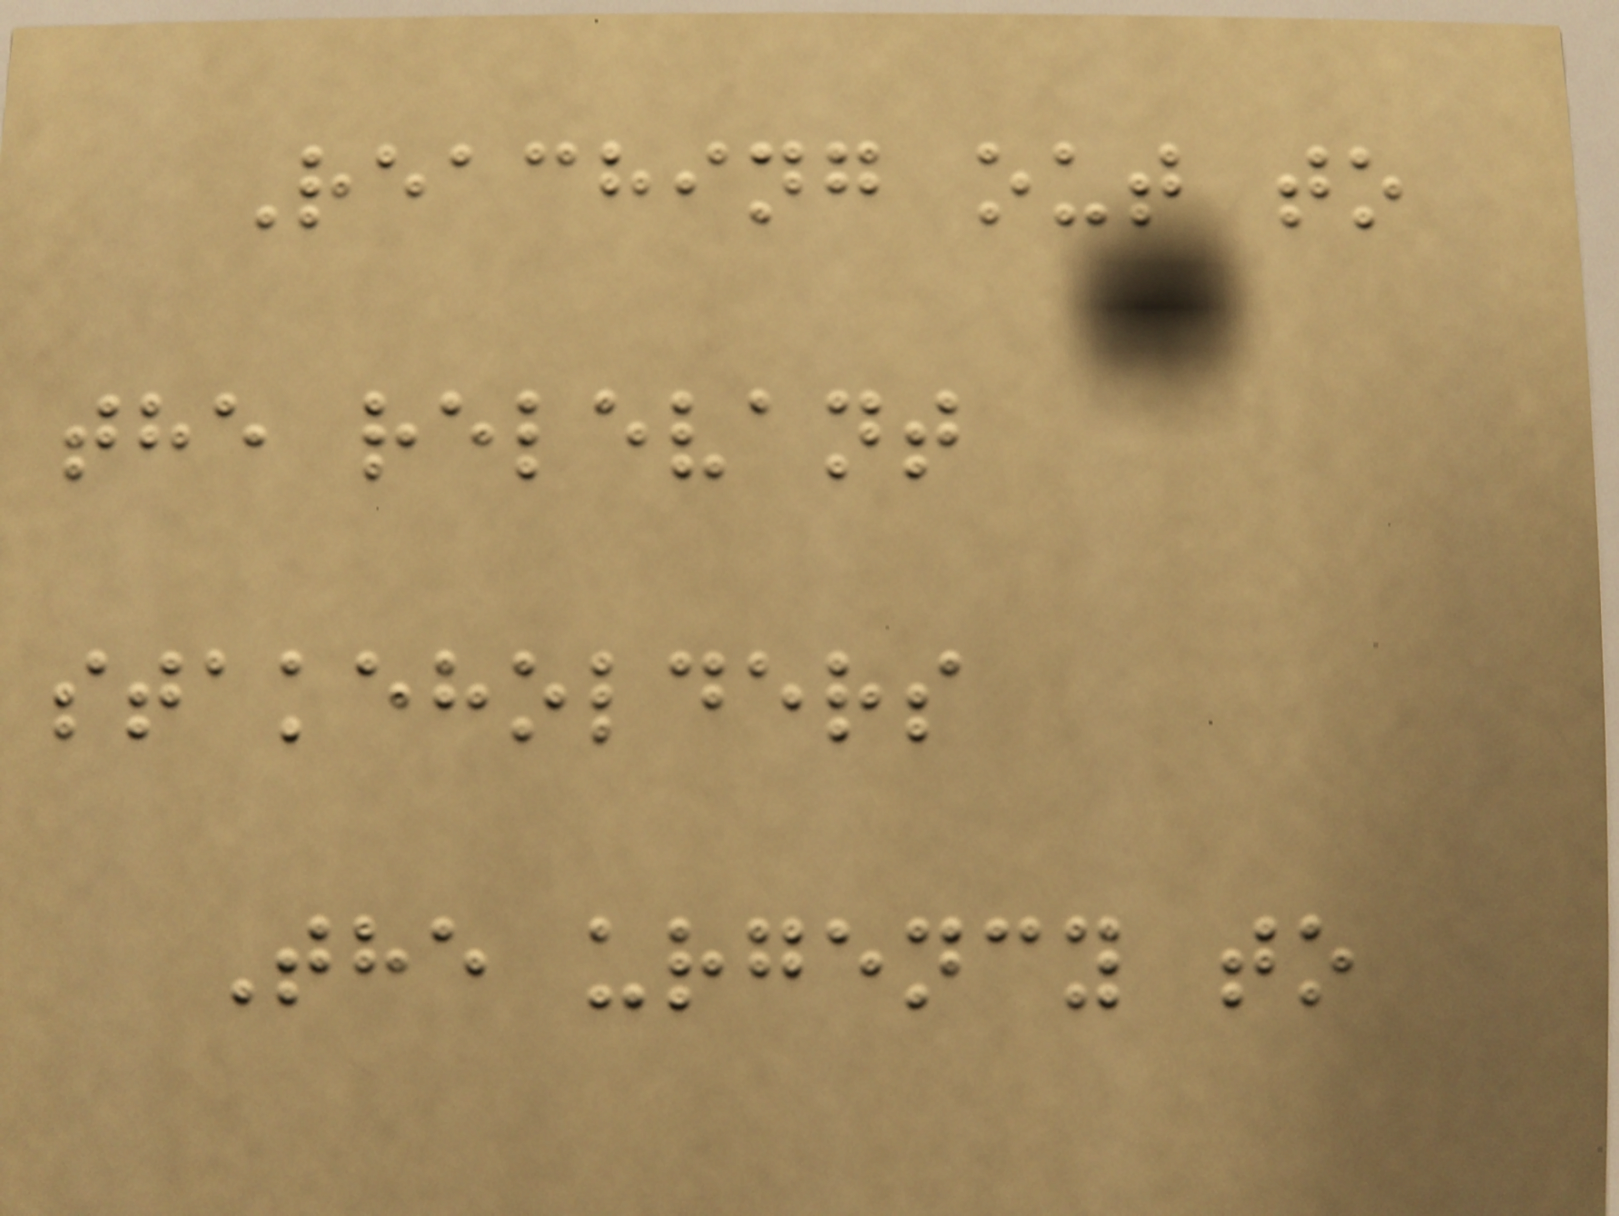Reaching out to
the relevant
stakeholders
The urgency to
